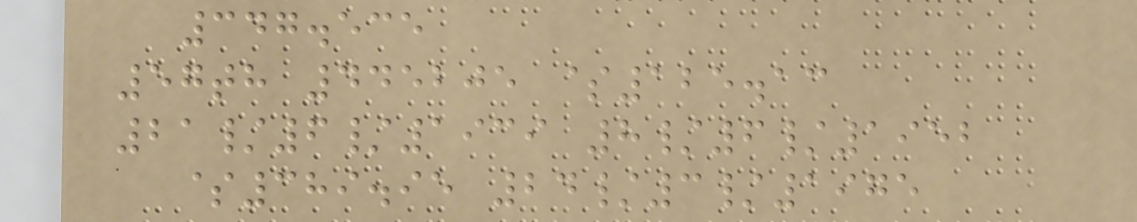347.535
57th 445205 $125.13
21/6/1939 8/6/1952
$389.95 24/3/1975
